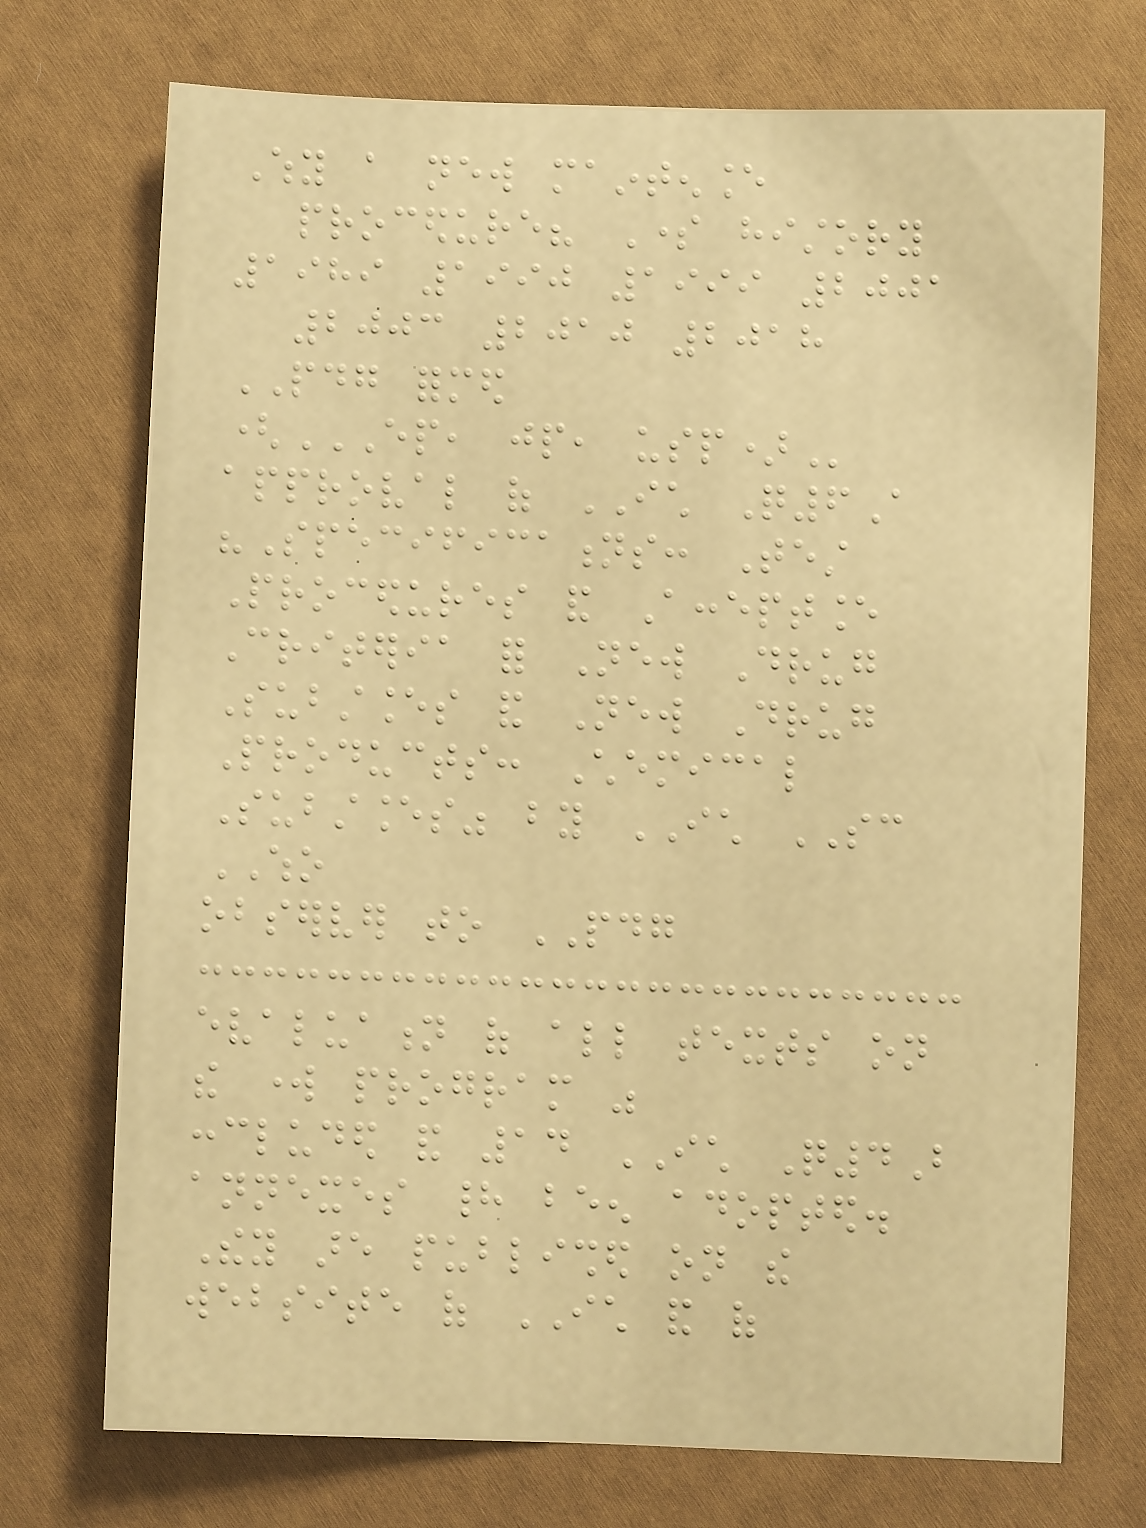Why a new maintenance
procedure? Some history
1989 1990 1999 2001
2003 2010 2018
PDG formed
(EP, JP, USP)
approval of ICH Q6A
"Specifications: Test
Procedures and Acceptance
Criteria for New Drug
Substances and New Drug
Products: Chemical
Substances" by ICH SC
WHO
observer to PDG
evaluation of all texts on
the work program was
concluded and 14 ICH Q4B
annexes had been adopted.
They are published on the
website of ICH and of
